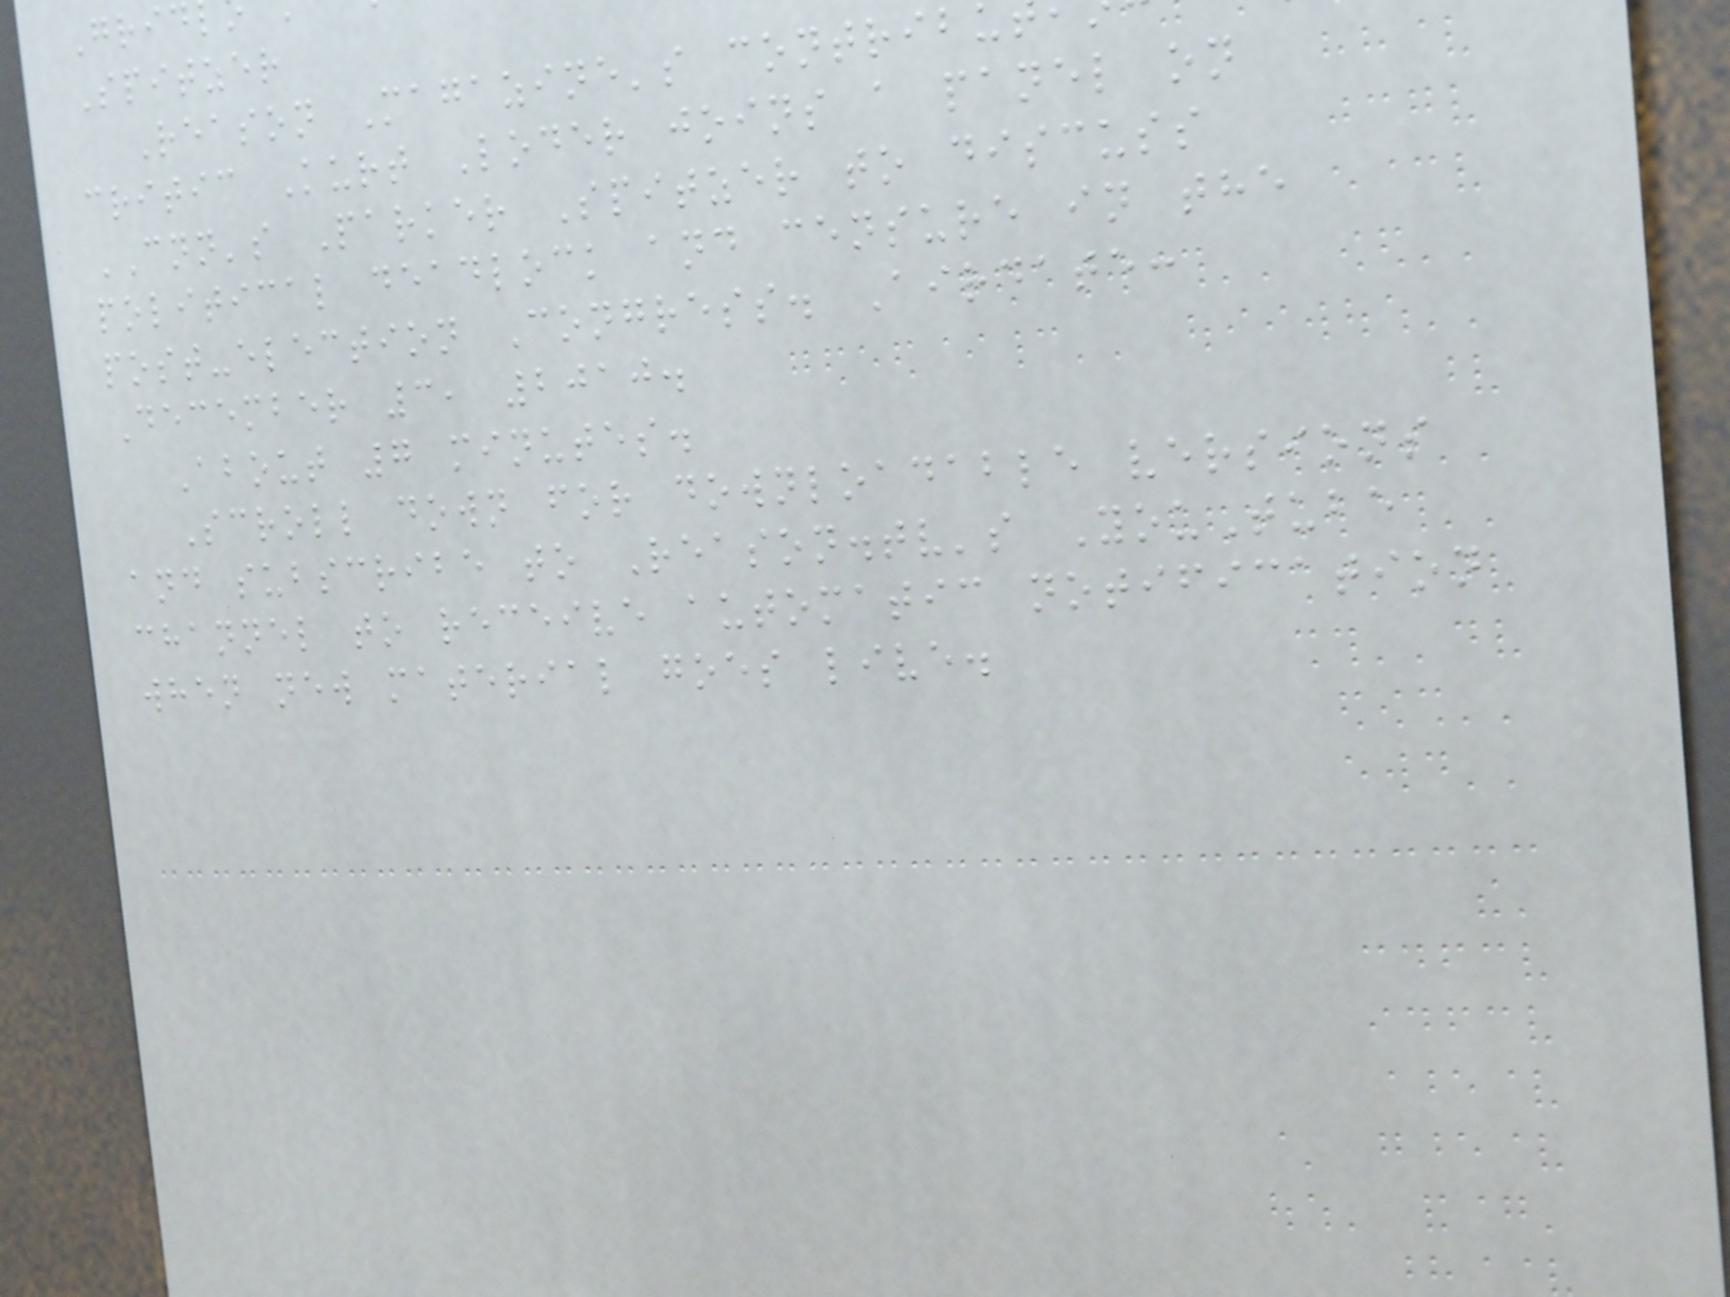Spitzer
Reason Magazine's contrib
critic Kurt Loder joins a panel on
CNN's Parker Spitzer to discuss
political deadlock and censure in the
post-election Congress. Airdate:
December 3, 2010.
About 7 minutes.
Scroll down for downloadable versions
and subscribe to Reason.tv's YouTube
channel to receive automatic notification
when new material goes live.
